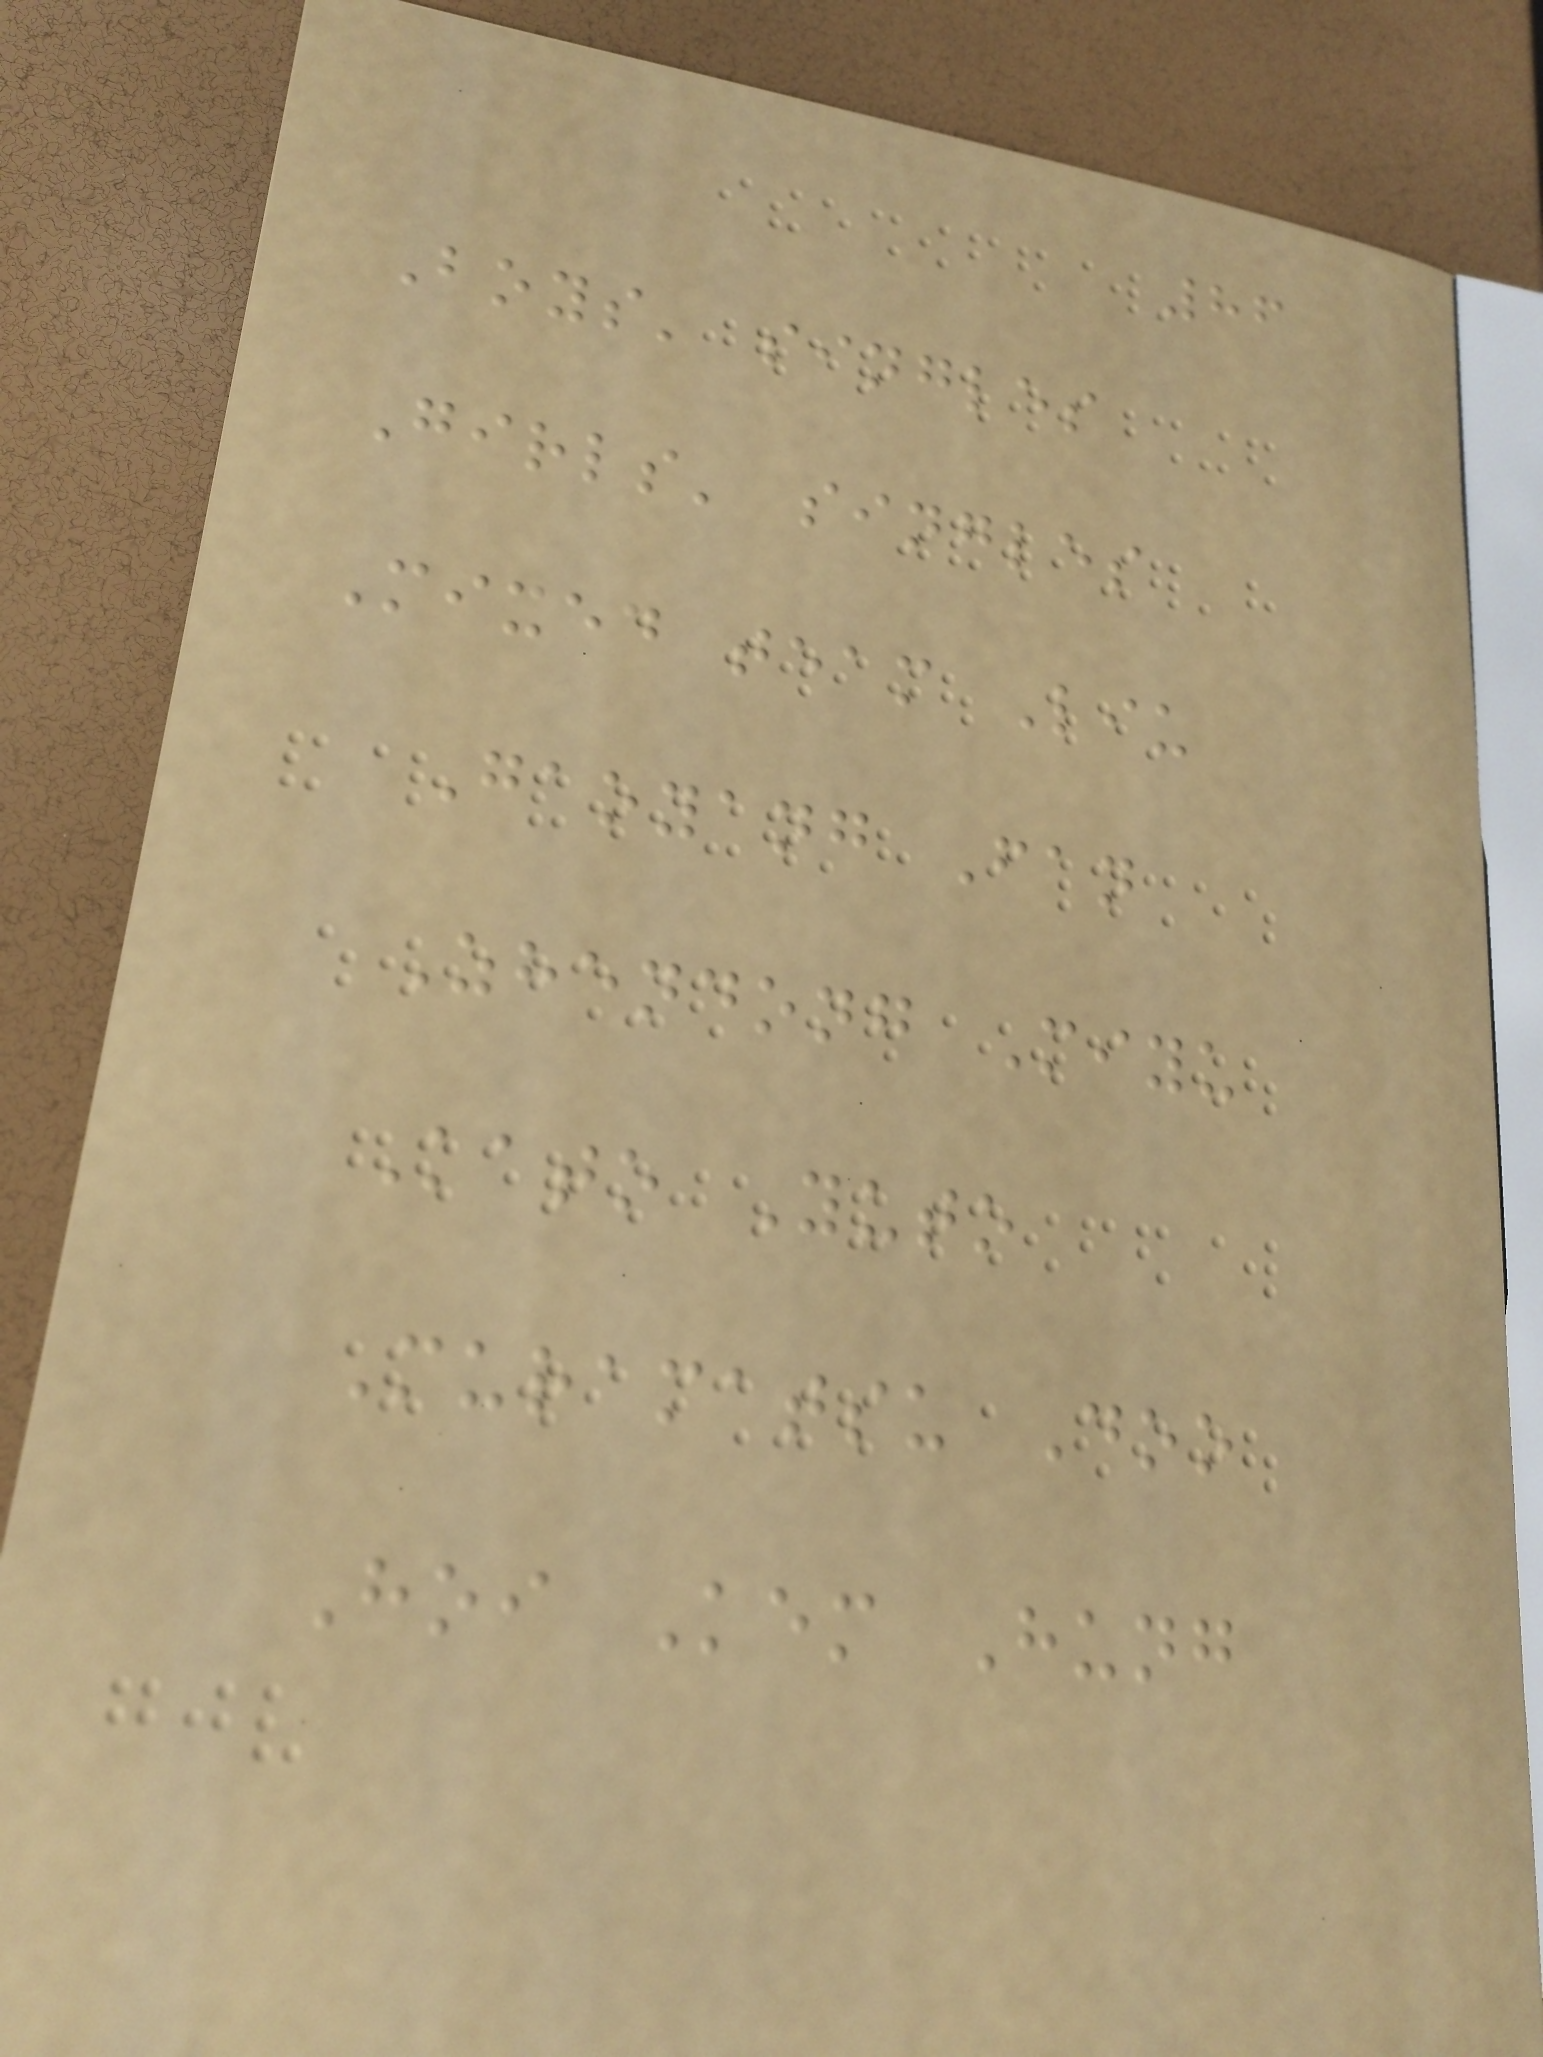86
Boys' singles
Girls' singles
Mixed team Liu
Gaoyang Fan
Zhendong Miyu
Kato Yuto
Muramatsu Doo
Hoi Kem Hung
